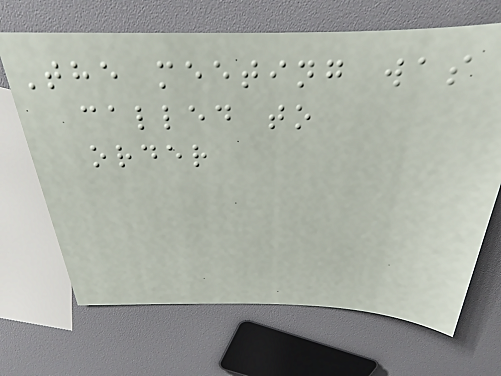The meeting was
called to
order
